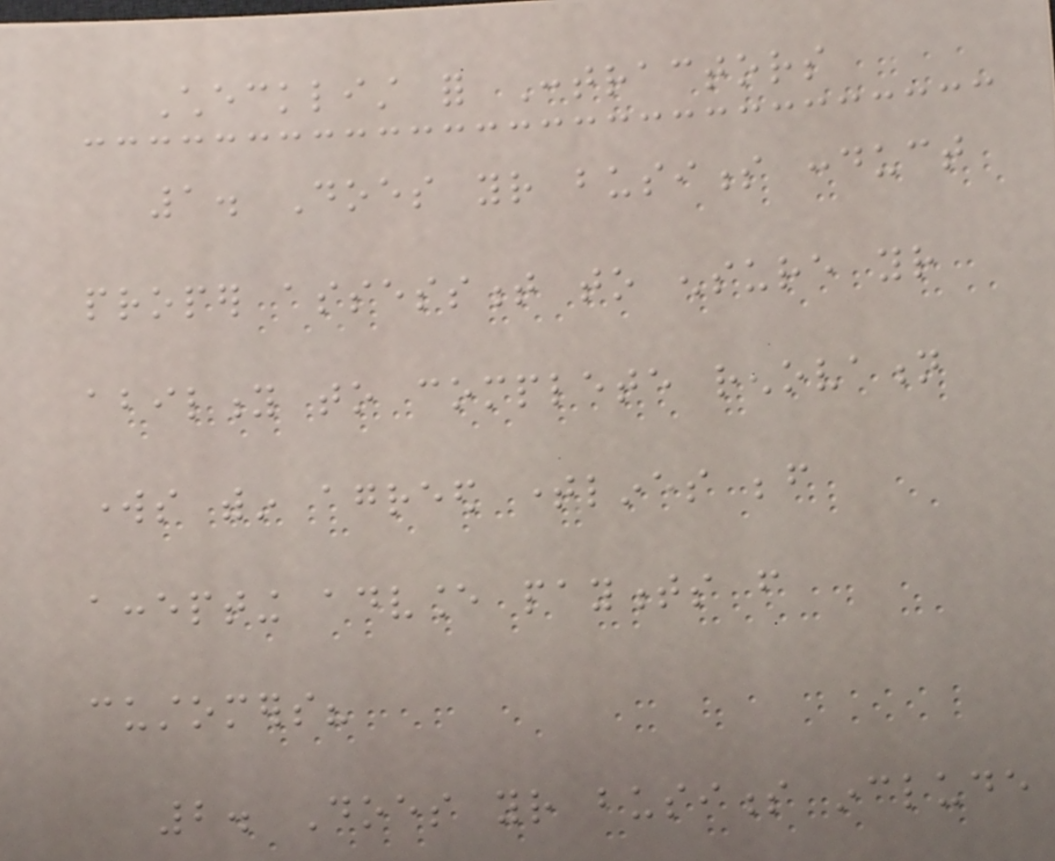Checklist for Contractors
1. Does your business conduct
proper assessment to ensure your
ability to complete renovation
works within agreed timelines before
accepting advance payments from
customers?
2. Does your business include
